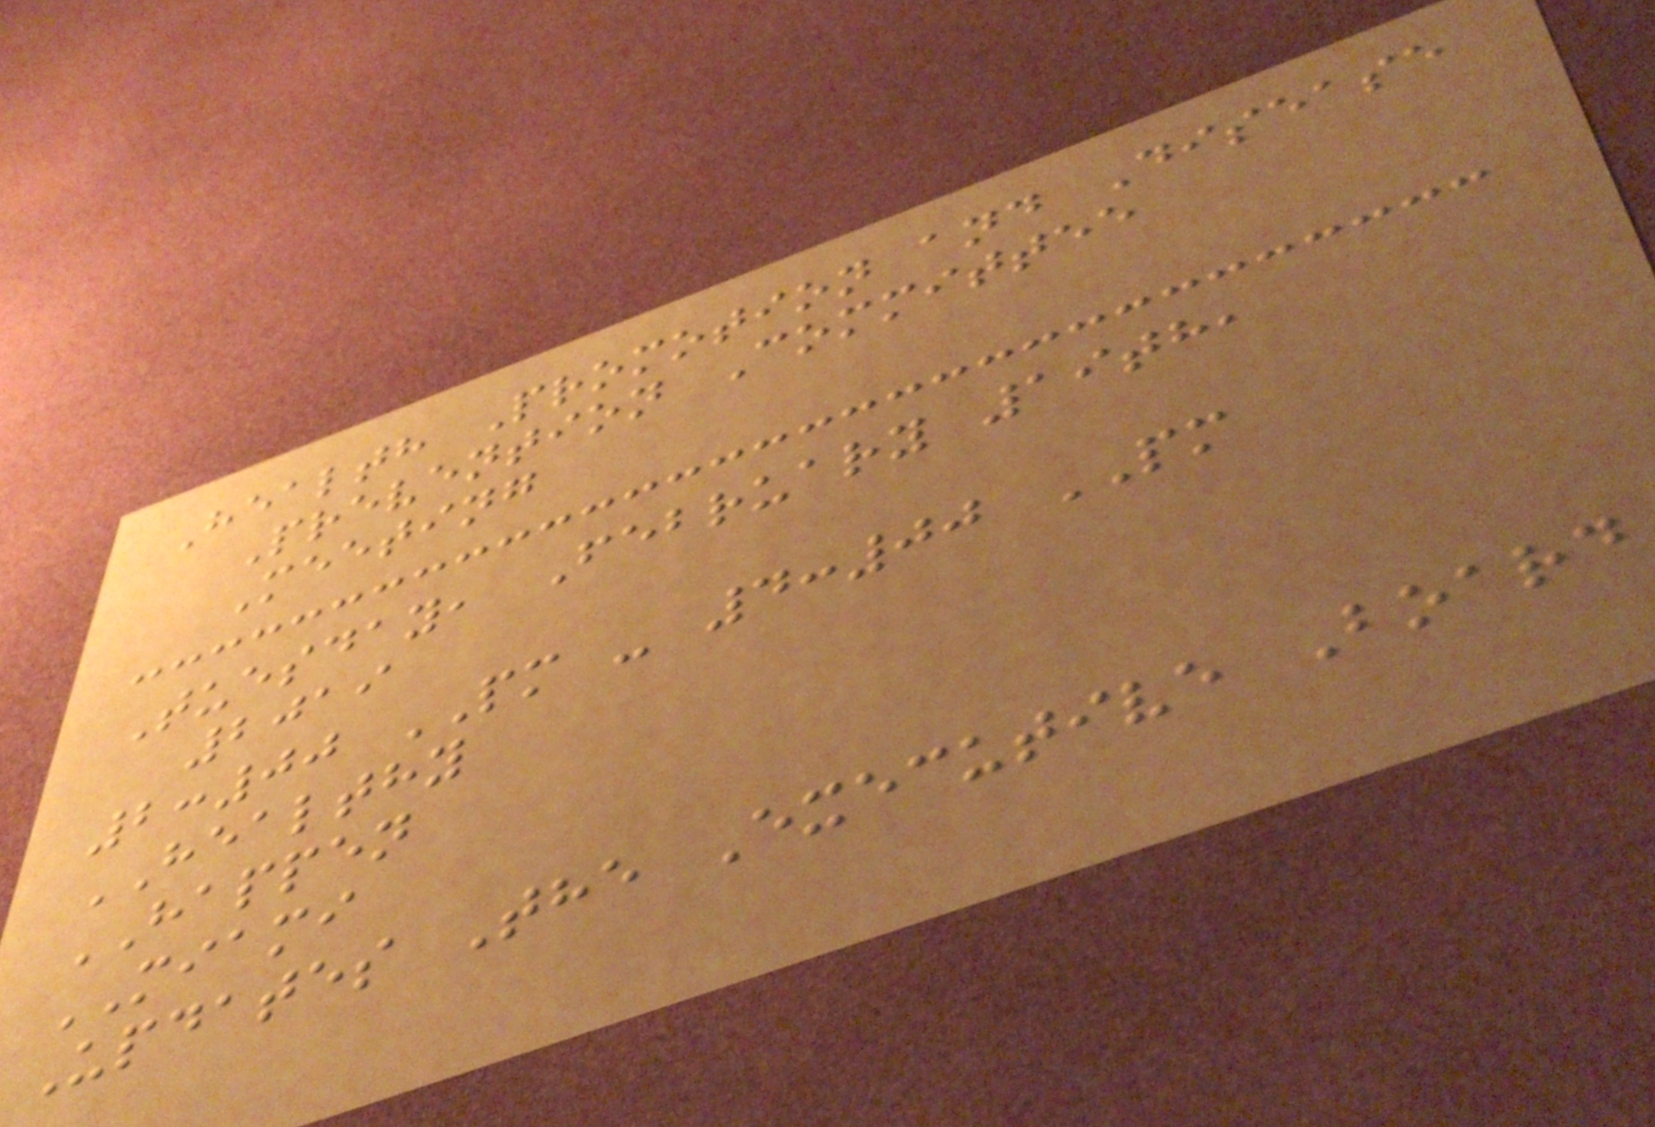Health Promotion and Disease
Prevention Committee
Meeting
Tuesday, February 19th,
2019
2:00 PM - 4:00 PM
HEALTHY
HAPPEN
MIAMI
Updates The Executive Board
